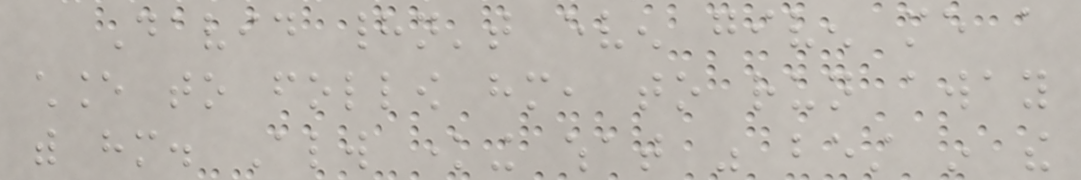David hadn't even given me a
chance to follow him, to run away
with him. Always knowing what was best in the
